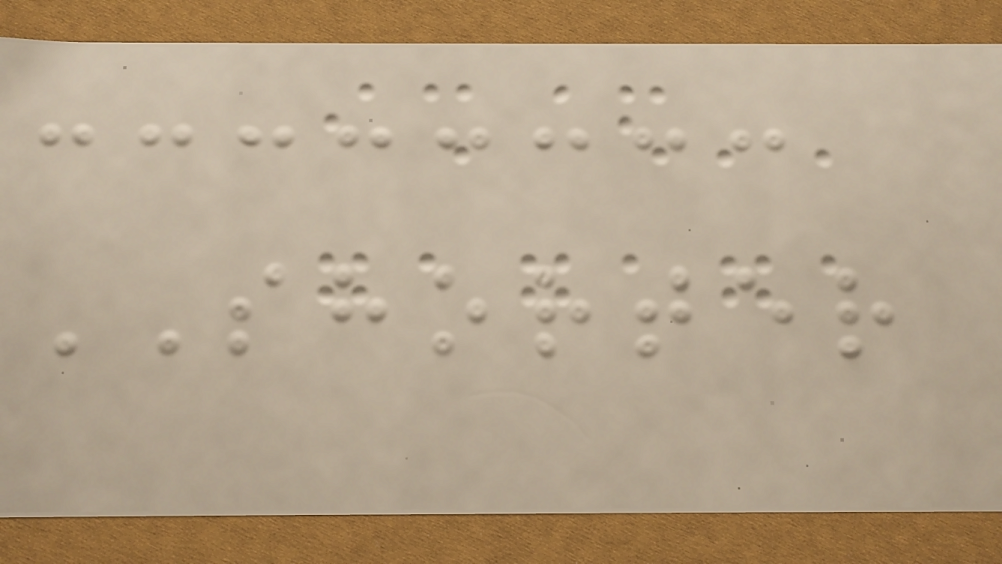SHORTER
